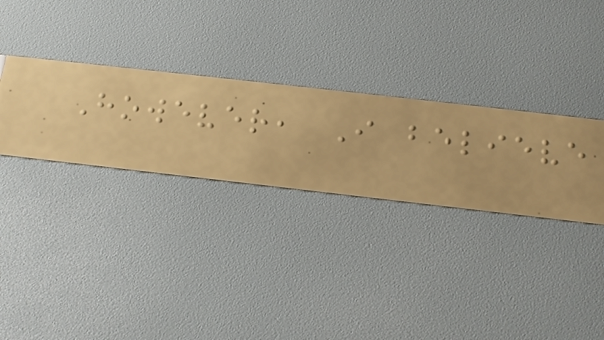However, I believe
